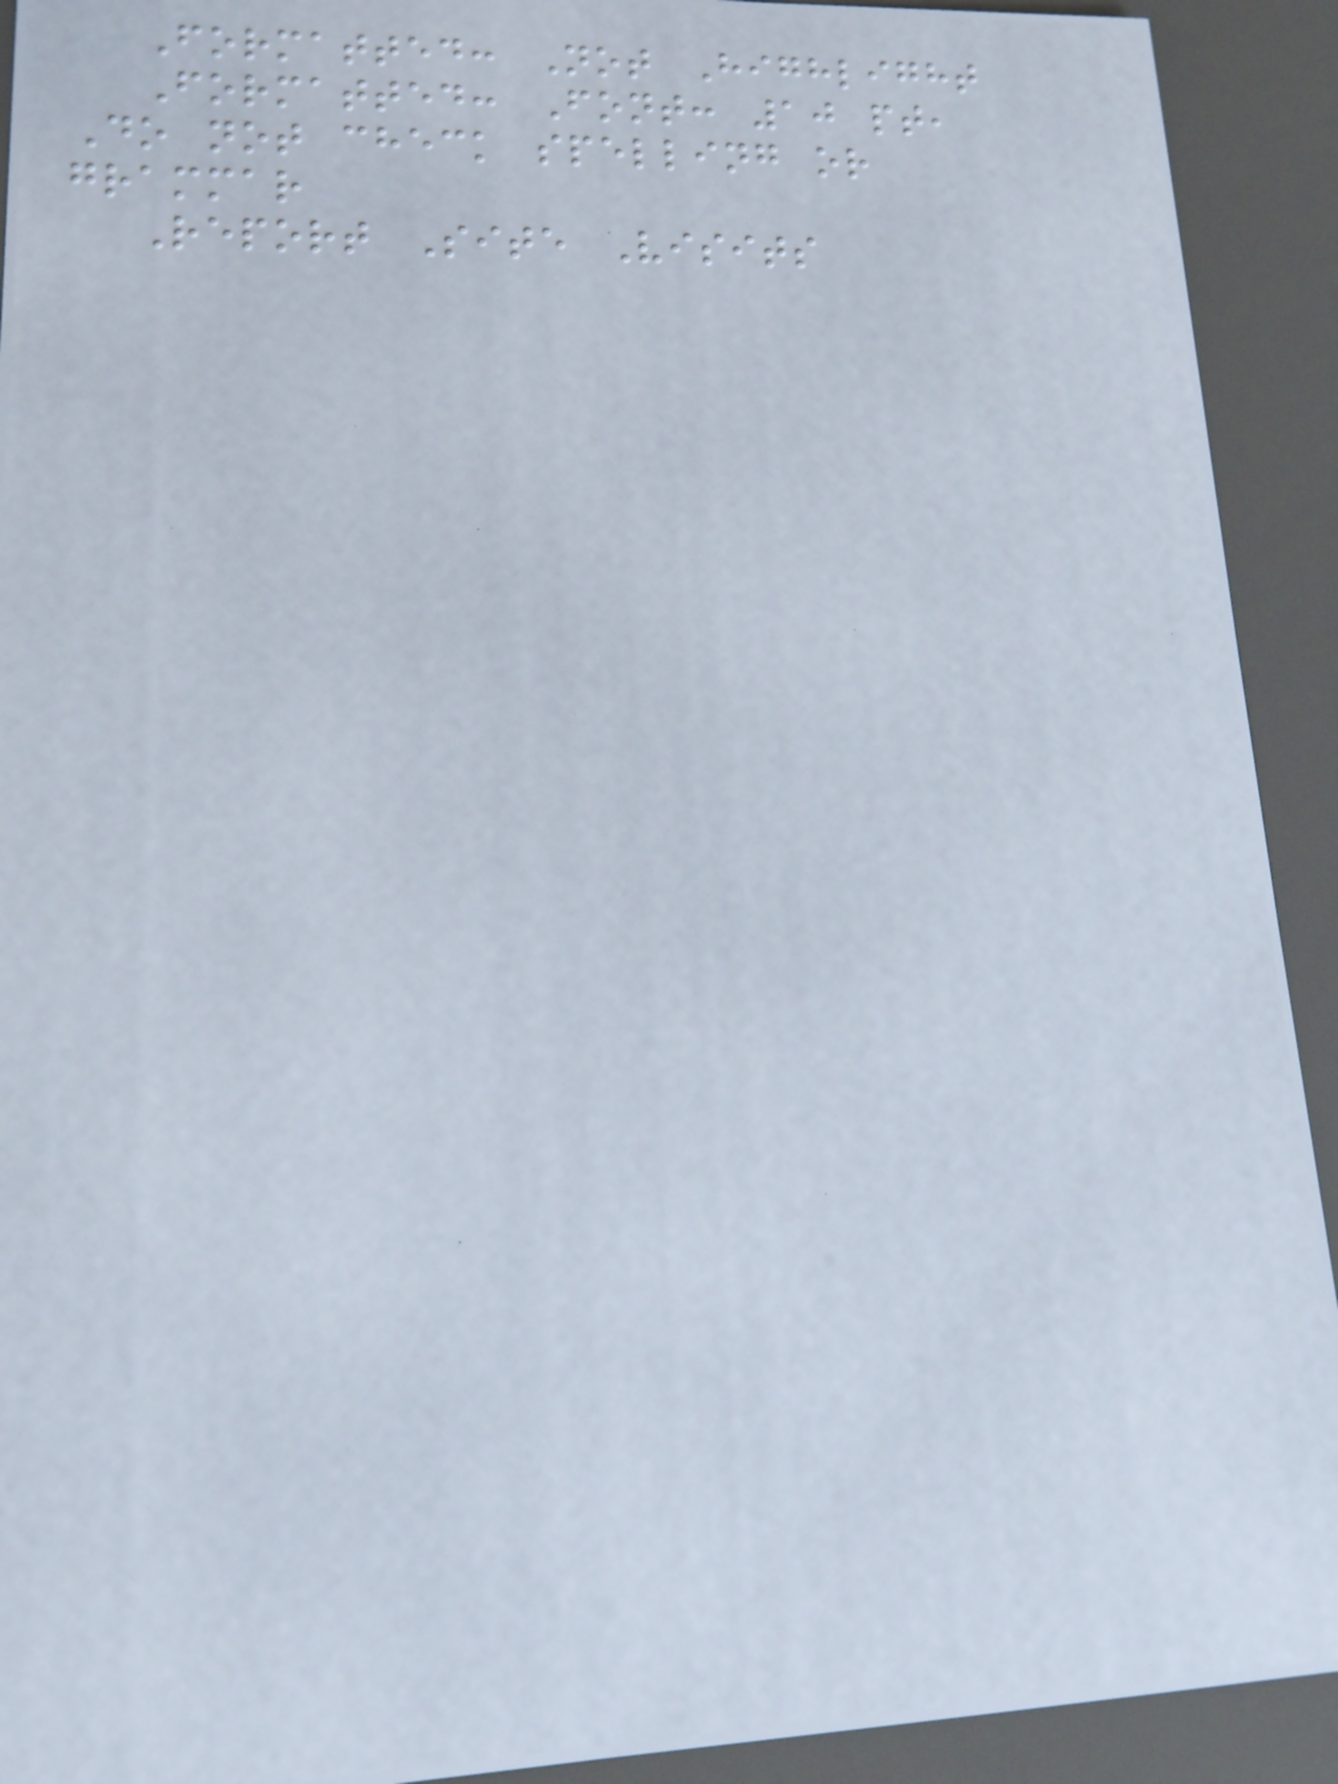Formatted: Not Highlight
Formatted: Font: 10 pt,
Do not check spelling or
grammar
Report Site Visits
